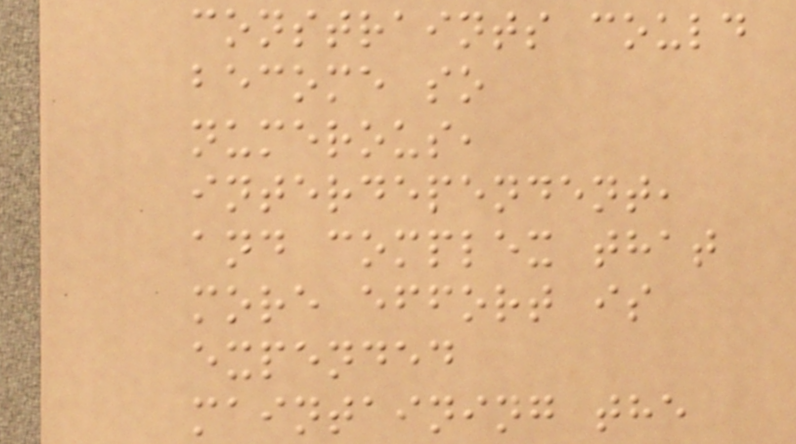constraints could
become so
numerous,
interdependent,
and complex that
more effort is
expended
maintaining the
